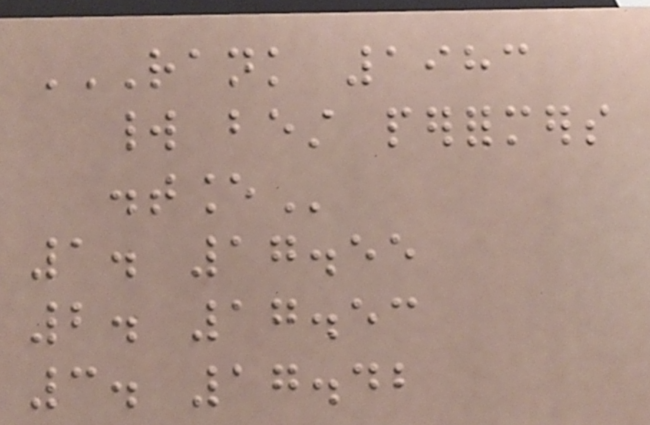RANK 1983
WORLD BEST PERFORMERS
DISTANCE
1. 17.55
2. 17.53
3. 17.42
